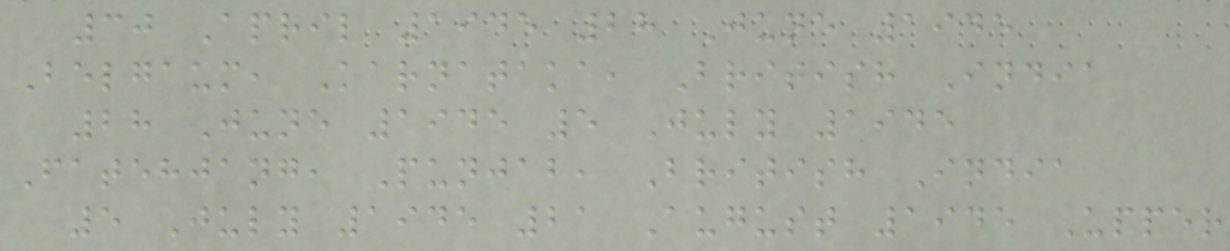30 April 1945 28 June 1945
Belgaum, Karnataka, British India
28 June 1945 5 July 1945
Fatehjang, Punjab, British India
5 July 1945 21 August 1945 Upper
